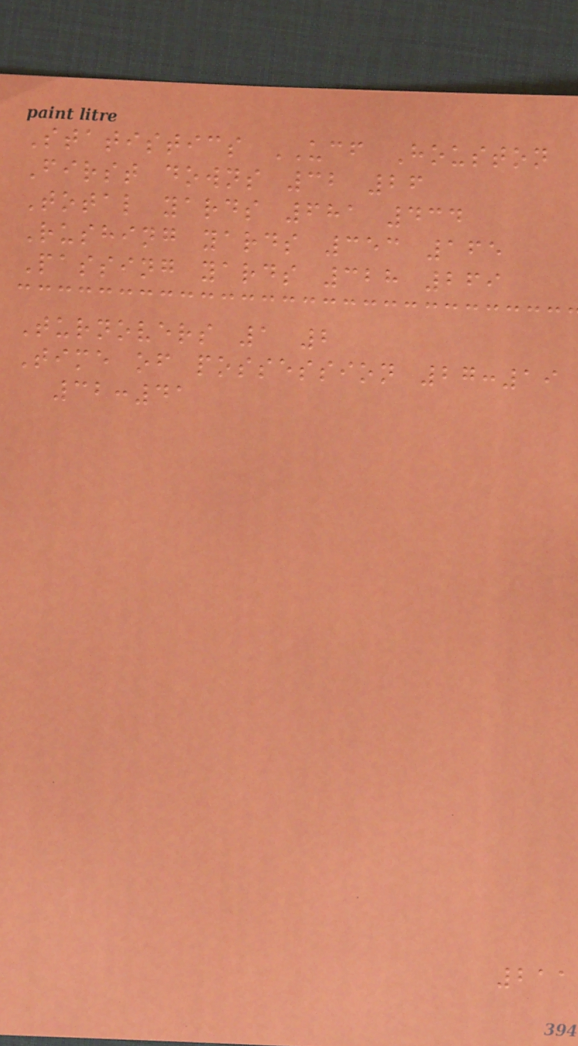Statistics UCF Houston
First downs 32 26
Total yards 681 434
Rushing yards 353 165
Passing yards 328 269
Turnovers 1 2
Time of possession 27:19
32:41
211
